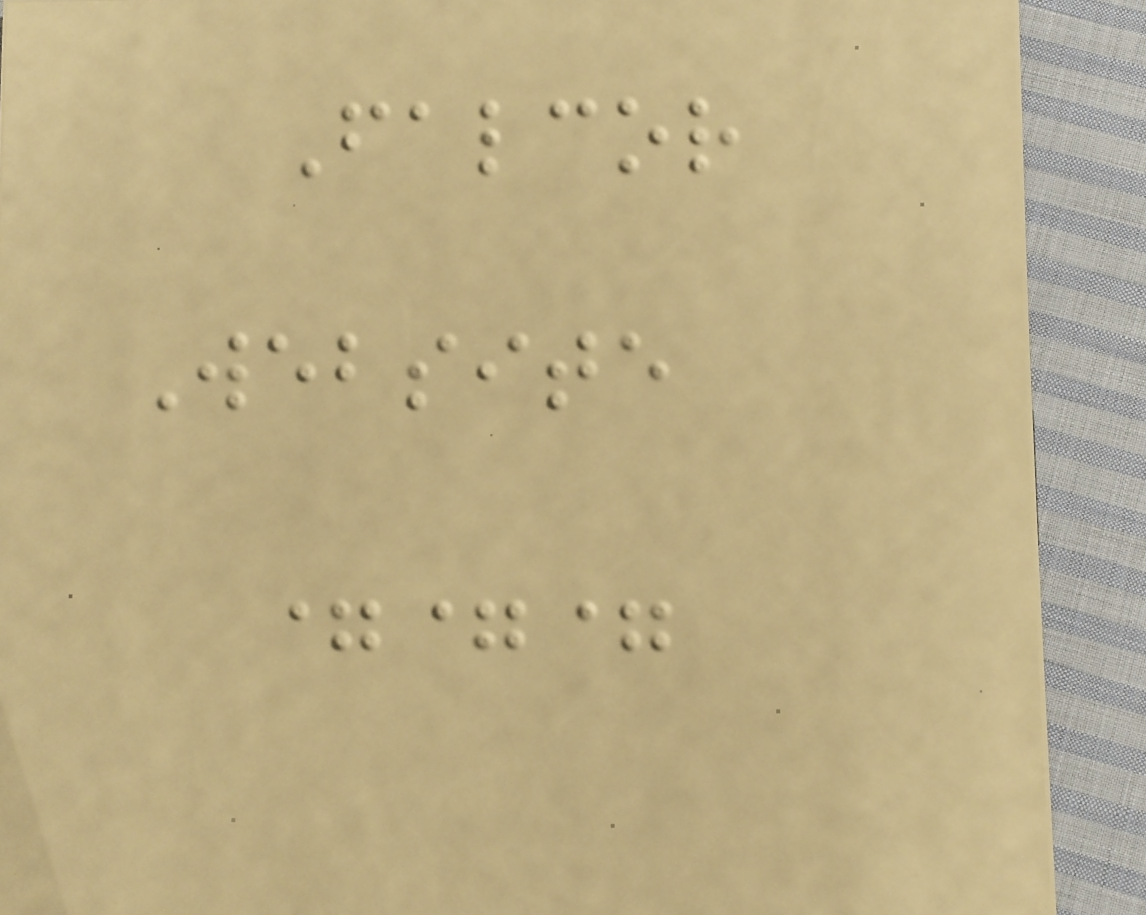Falcor
Website
===
